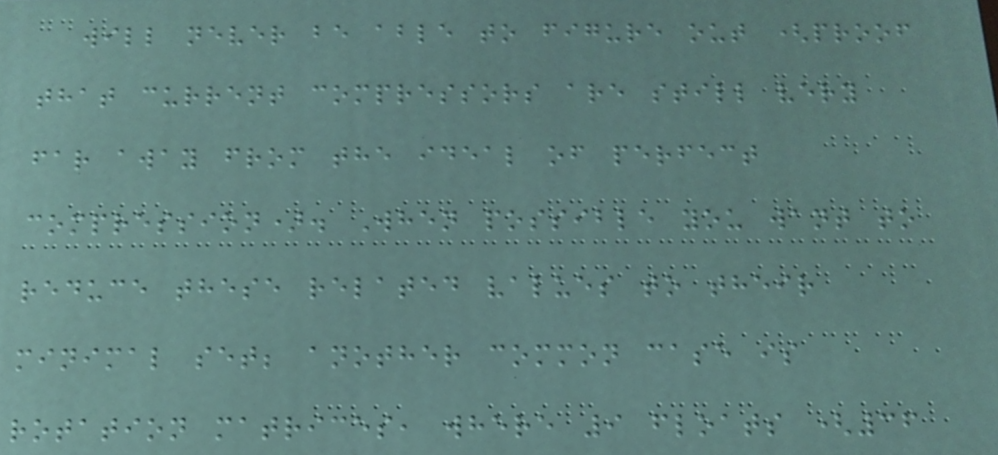will never be able to figure out (proof
that current compressors are still very
far away from the ideal of perfect
compression). When possible you want to
reduce these related values to their
minimal set; another common case is
rotation matrices, where 9 floats (36
